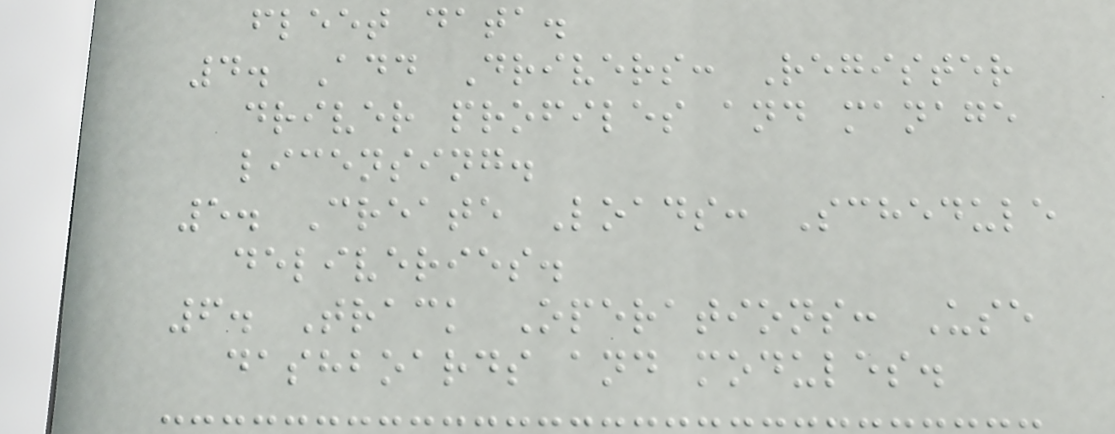fleet data.
4. Add Drivers: Register
driver profiles and manage
licensing.
5. Create Loads: Schedule
deliveries.
6. Track Operations: Use
dashboards and modules.
